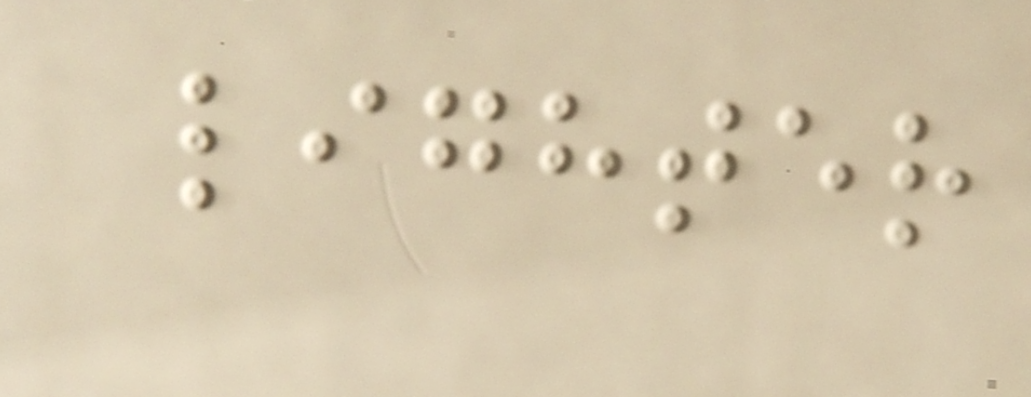lighter
